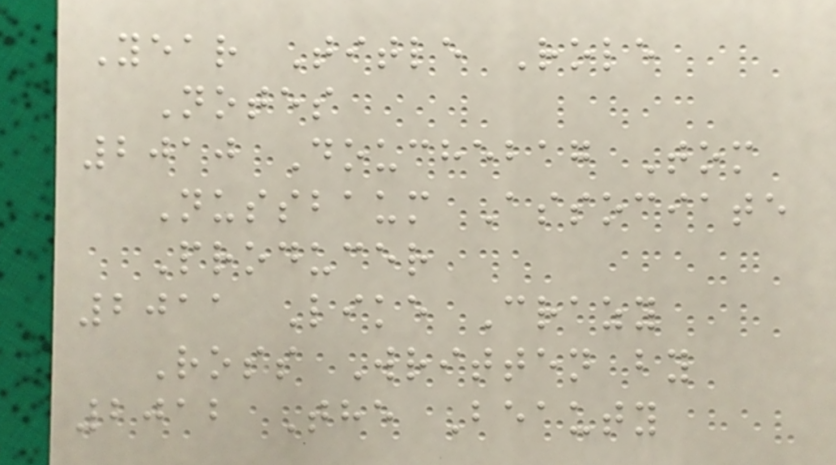Year Title Role
Notes
2010 Douchebag Tom
Nussbaum Associate
Producer
2011 Like Crazy
Ross Written by
2012 The Beauty
